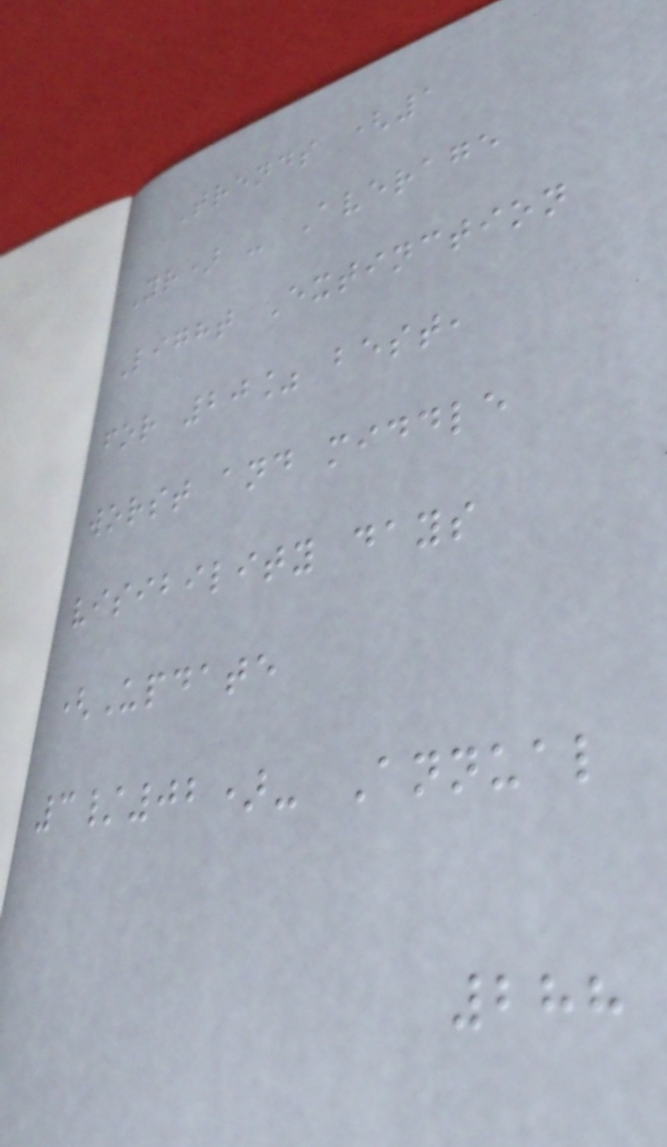Trends (1
Yr) - Average
Light Extinction
for 20% best,
worst and middle
visibility days
(Update
3/02)- Annual
288
